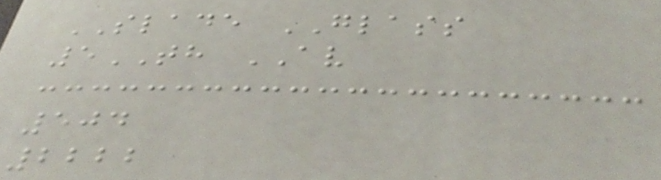SLADE GLASS
5TH AV
504
2222
